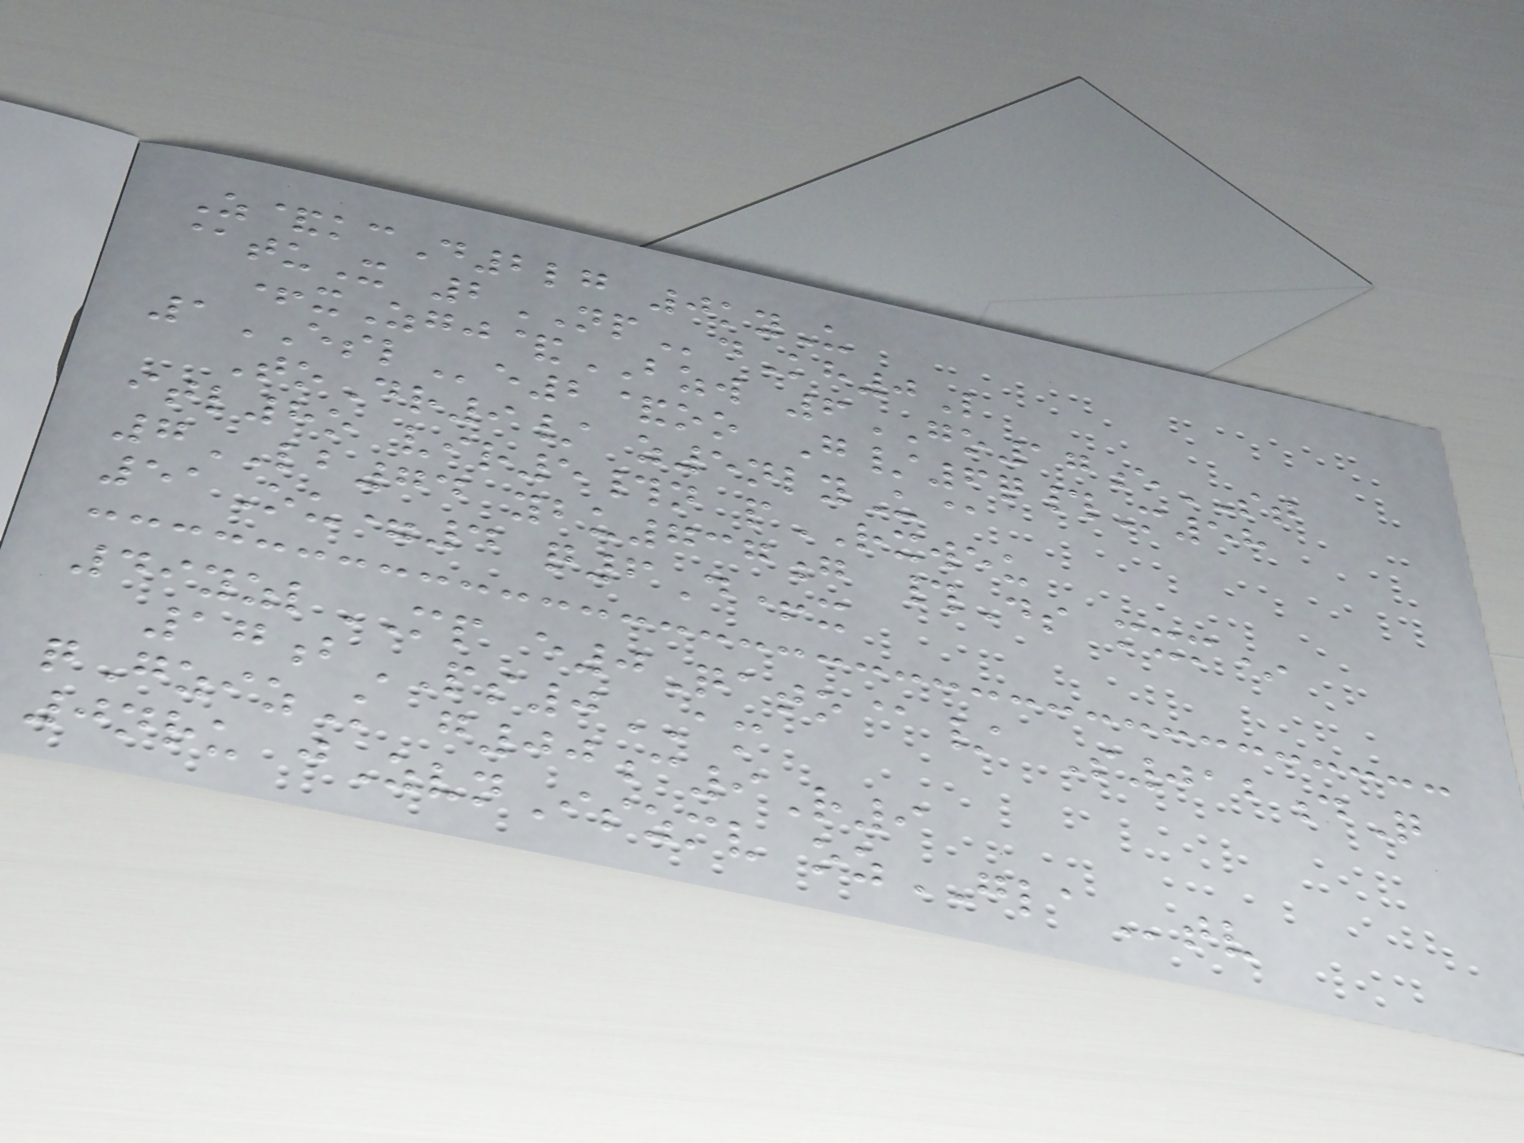Z&kcD2lg 0kyU
@tuX 2NPdKh0L
+xZgj&BZW 6GO17eST
1ESLe2&oo G/6q#M58
ToDr9/ z5nlyU@
itl8o vir5#n pRXWEU
7LB74 ybu737g #Ds mxm*
51Ou=4 q6D+x
49yzlMP e0Qato@/ S012dQ
17bPS0AM
qGzizK g00c9R9
0nru jZvnIszmv ozGLAtv
